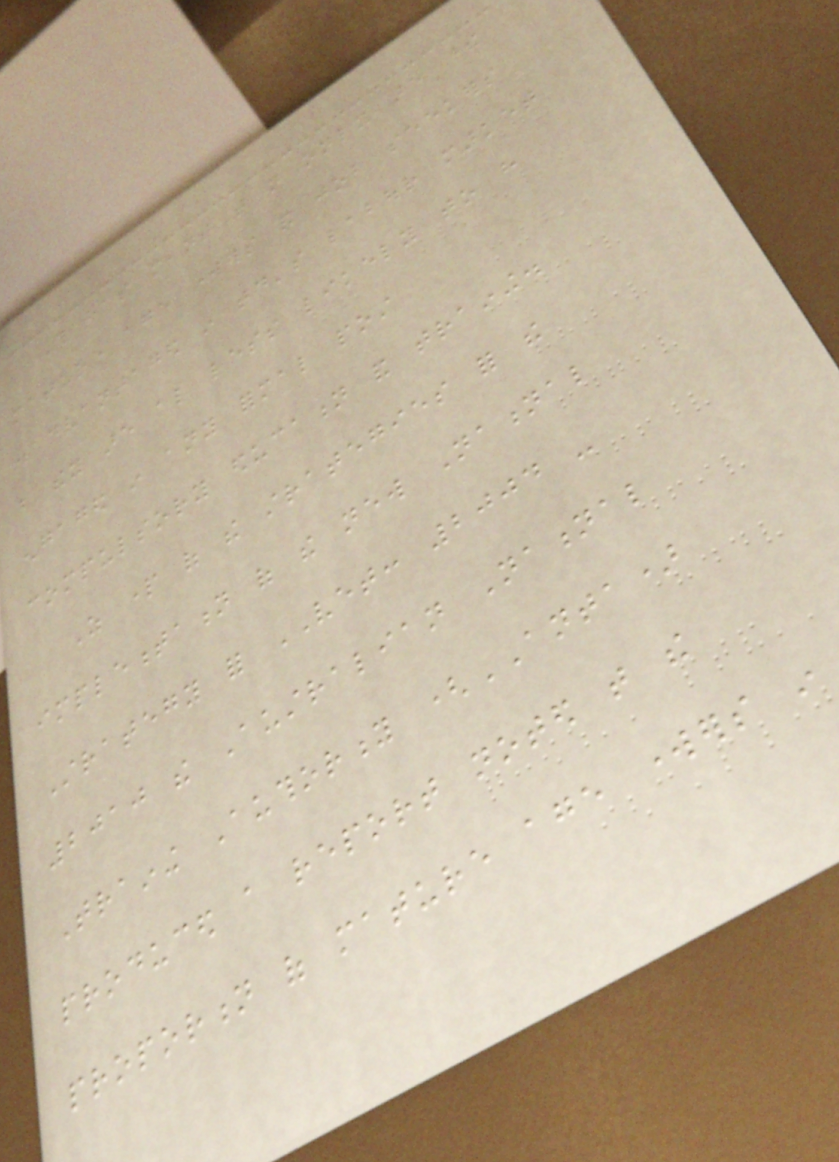This has meant that not only are these
mature age workers and job seekers
disadvantaged in today's labour market
but they are also less likely to have
engaged in any formal post
compulsory education and training.
As part of the strategies for the
implementation of the new National
Strategy for VET: 2004 -
2010 the Australian National
Training Authority (ANTA)
produced a report noted that the
proportion of mature age workers in
